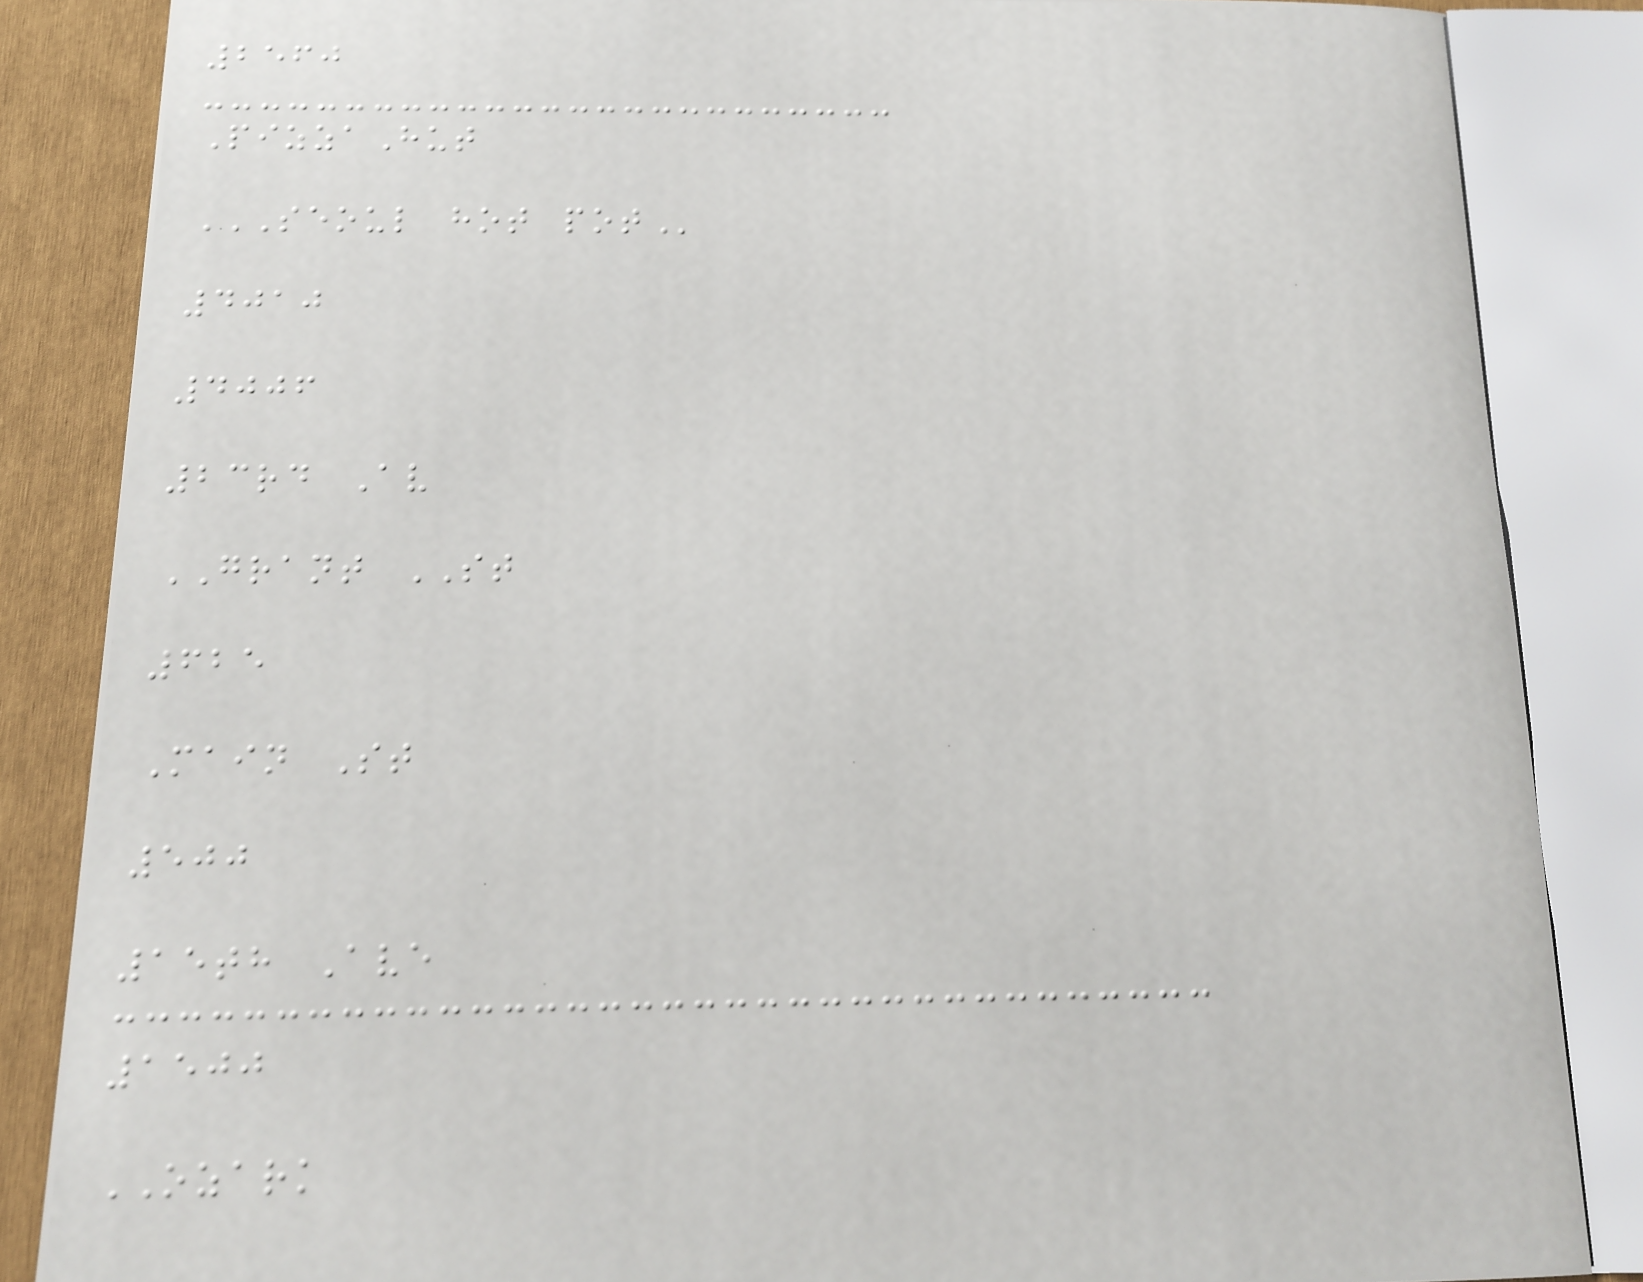2560
PizzaHut
SEOUL HOT POT
4010
4006
23rd Av
GRANT ST
625
Main St
500
15th Ave
1500
OZARK
